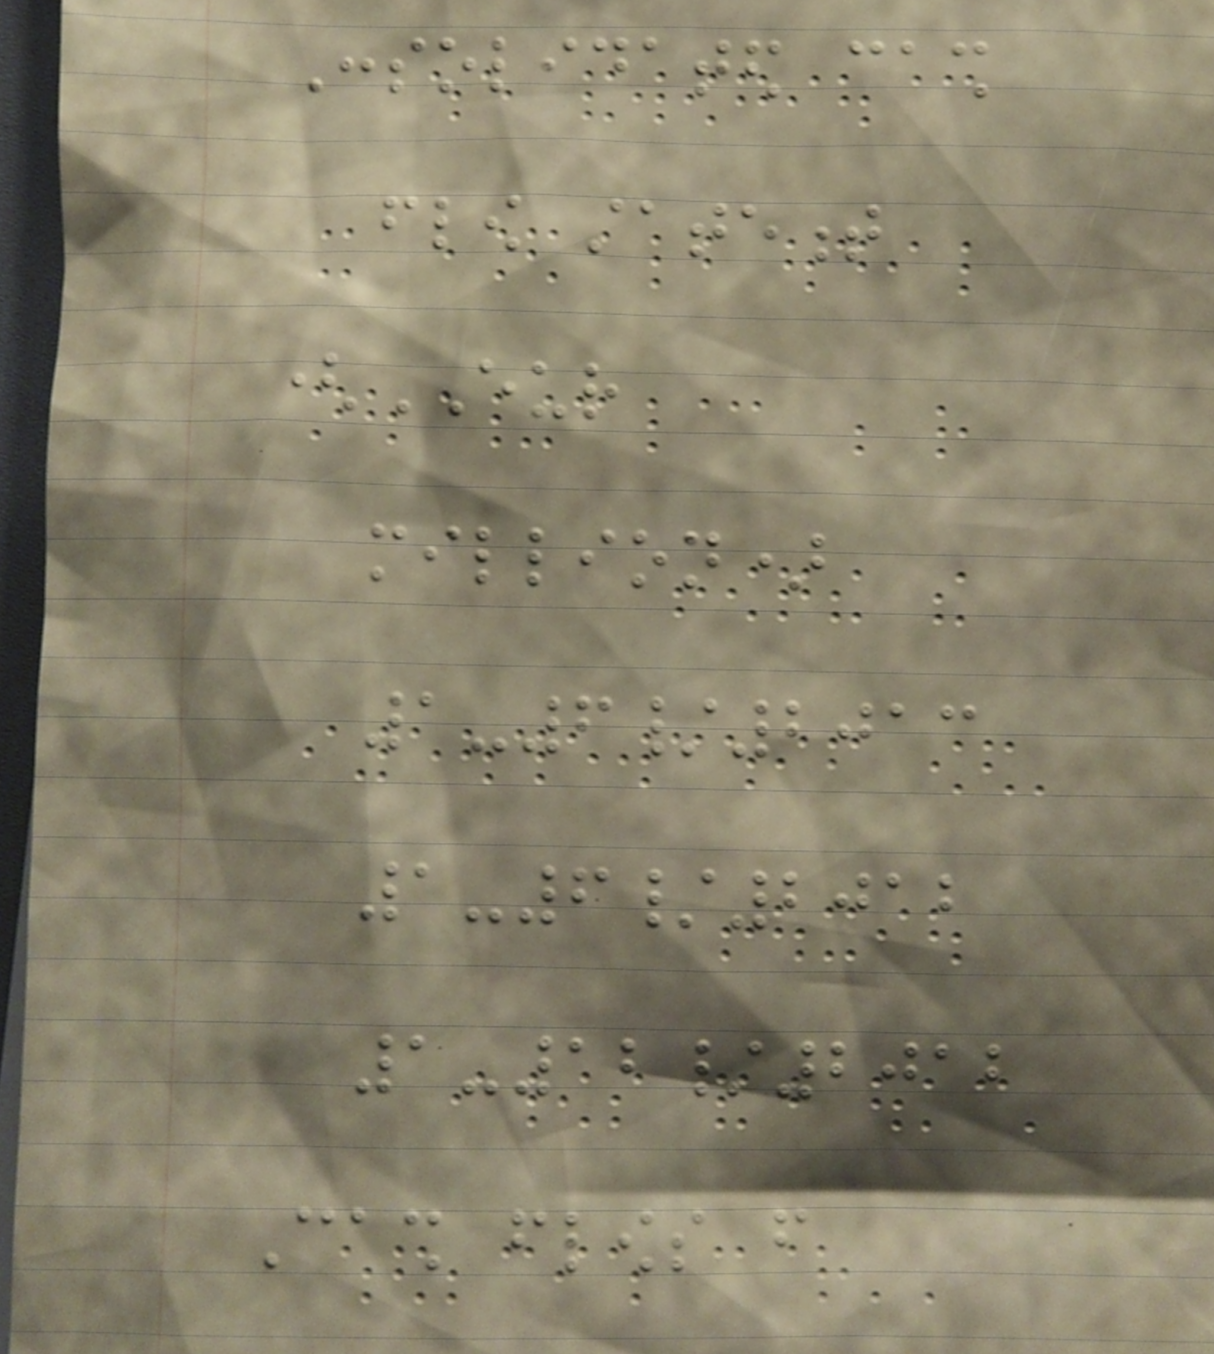Consolidated cash
flow statement
(EUR
million)
1-6/2013
1-6/2012
1-12/2012
Cash flows from
